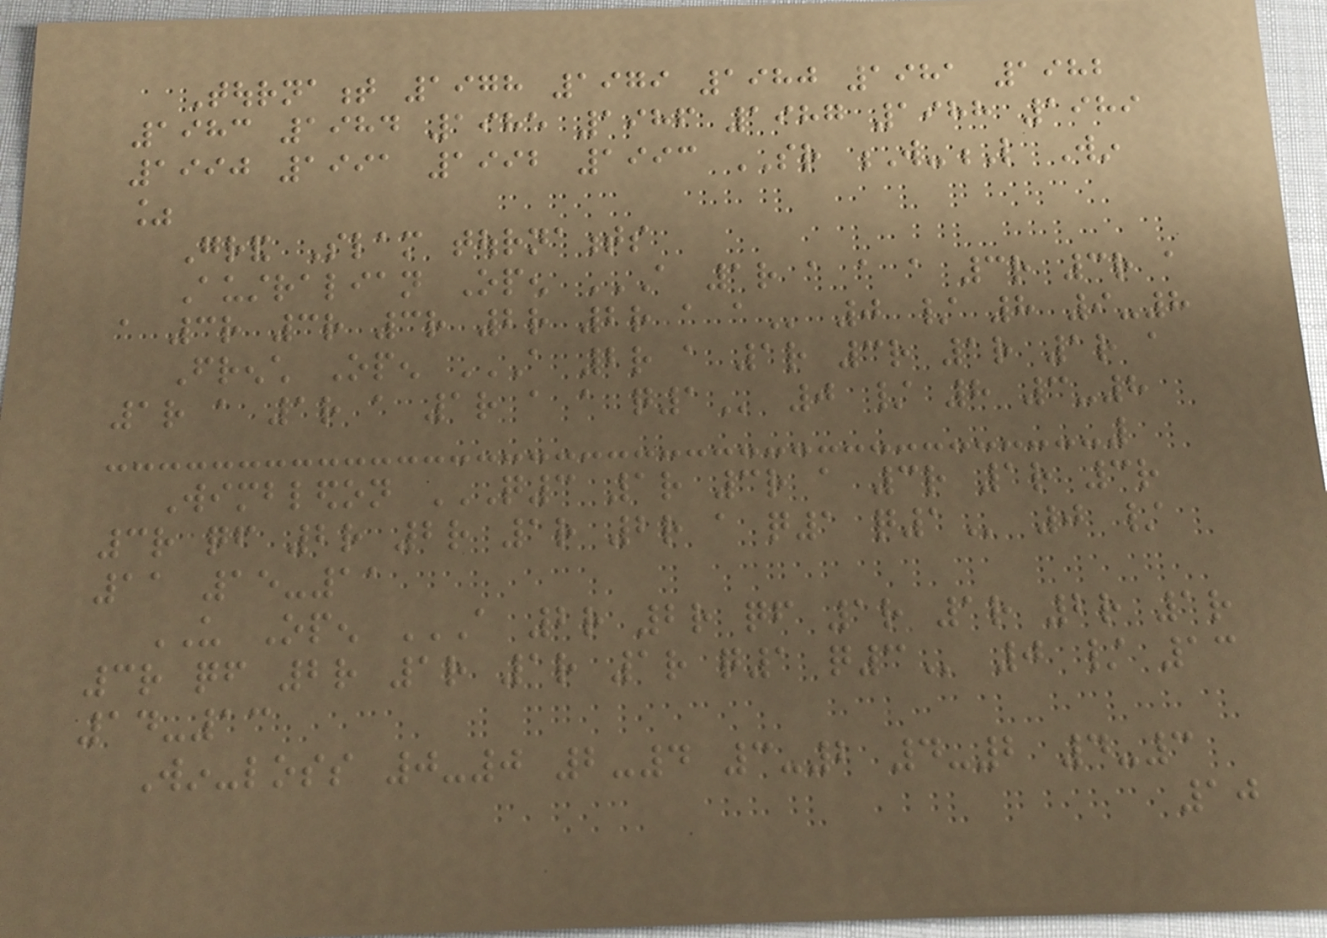Tournament 1978 1979 1980 1981 1982
1983 1984 1985 1986 1987 1988 1989
1990 1991 1992 1993 SR W-L Win
%
Grand Slam tournaments
Australian Open A 1R A A A 3R 3R A
A 3R 3R 3R 2R 2R A A 0 / 8 9-8
French Open A 2R A 1R 3R 1R 1R A
1R A 1R A 1R A A Q1 0 / 8 3-8
Wimbledon Q3 1R 3R A 3R 1R 3R
3R QF 2R 2R 1R 2R A Q1 Q1 0 /
11 15-11
US Open A 2R 2R QF 1R 1R 2R 1R
3R QF 2R 1R 1R 1R Q1 Q3 0 / 13
14-13
Win-loss 0-0 2-4 3-2 4-2 4-3
10
